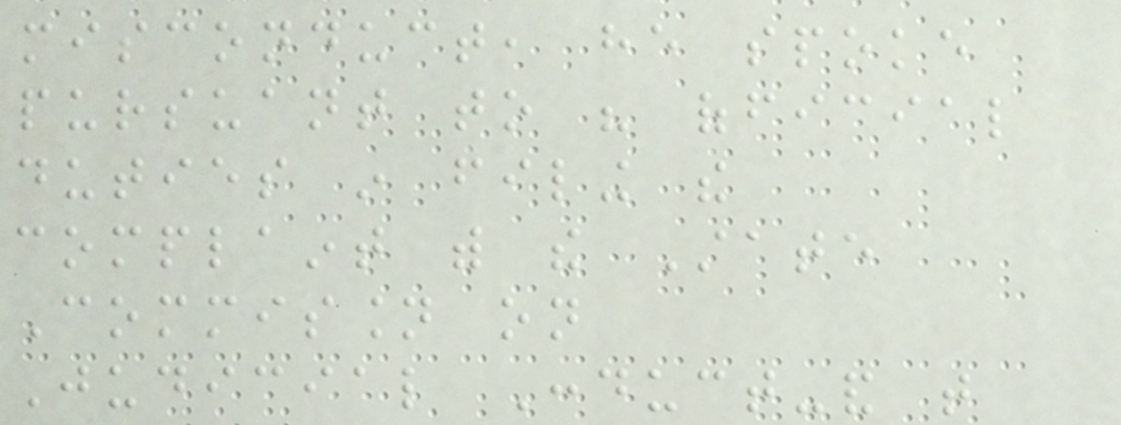misconduct, he spoke
pursuant to his official
duties in filing the
complaint with the State
Commission on
Judicial Conduct-and that
